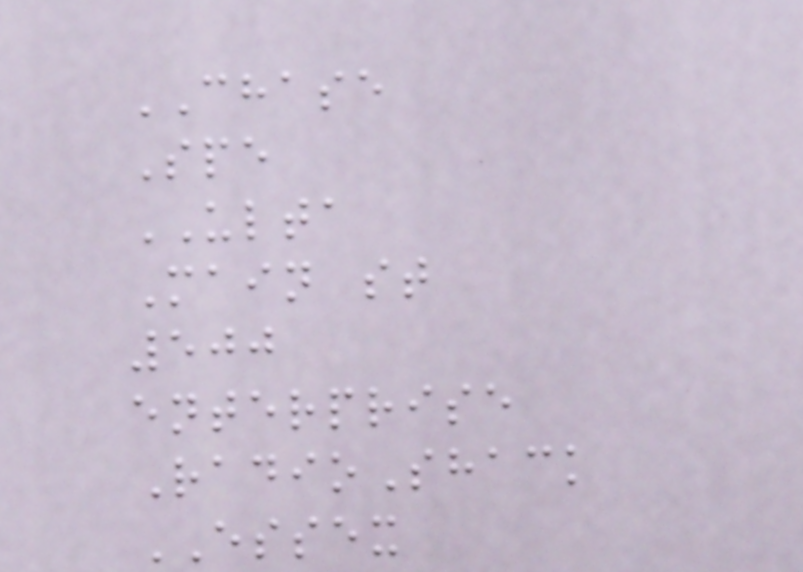CHASE
Spe
ULTA
Main st
500
enterprise
RadioShack
ESSEX
